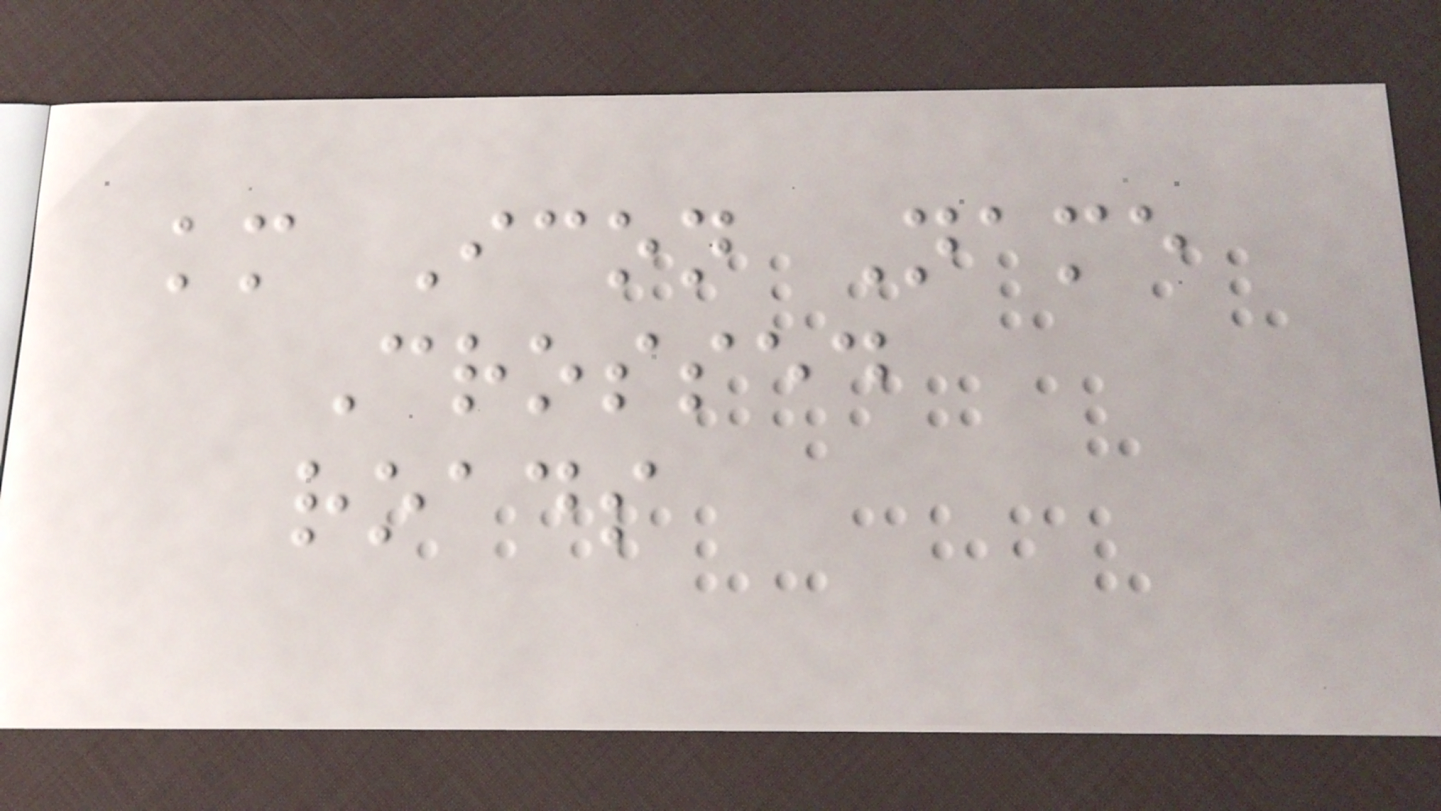km Icon Name
Crossed
roads
